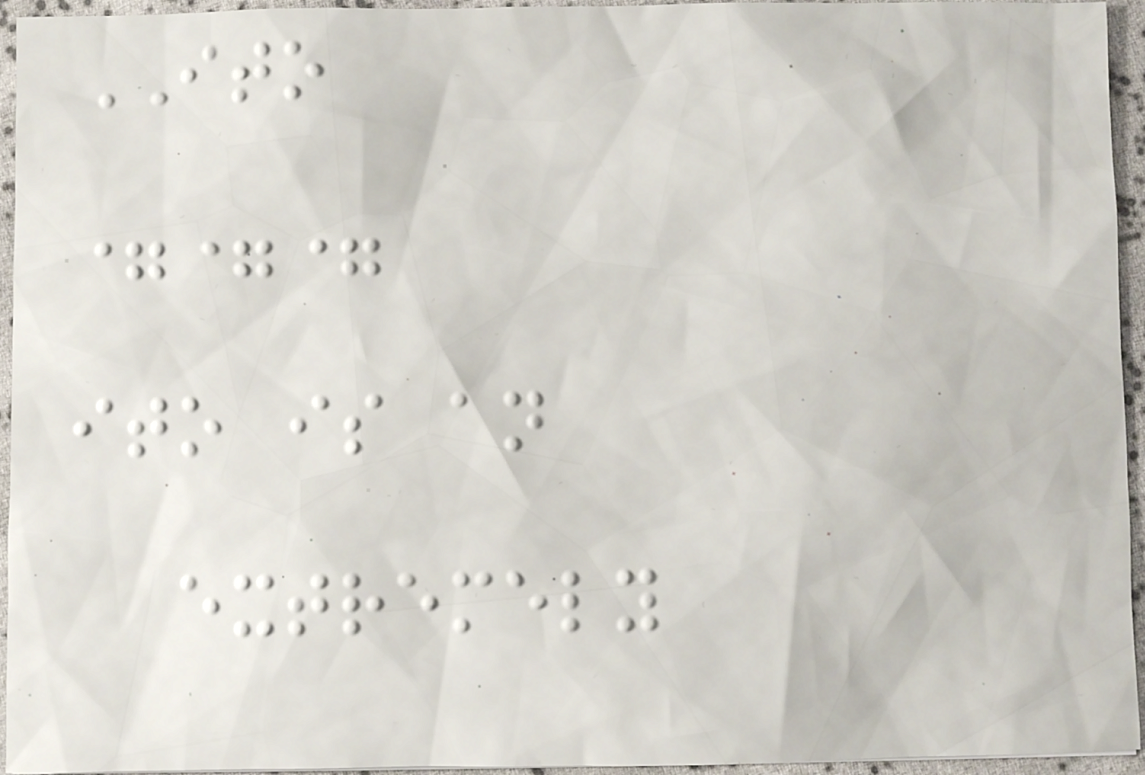ITO
===
ito is an
extremely
